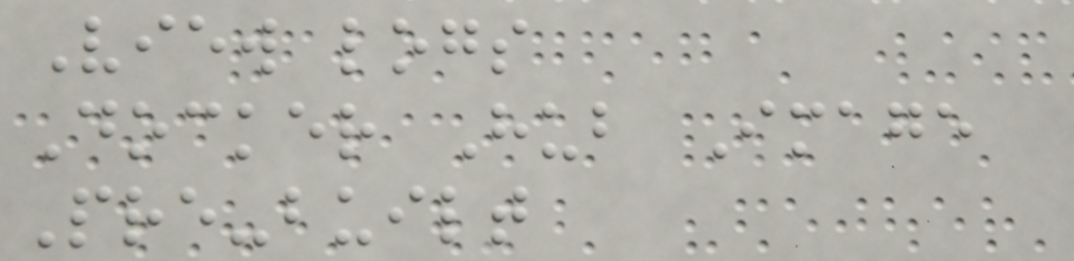View logs
Docker Hub Image
Pre-built
